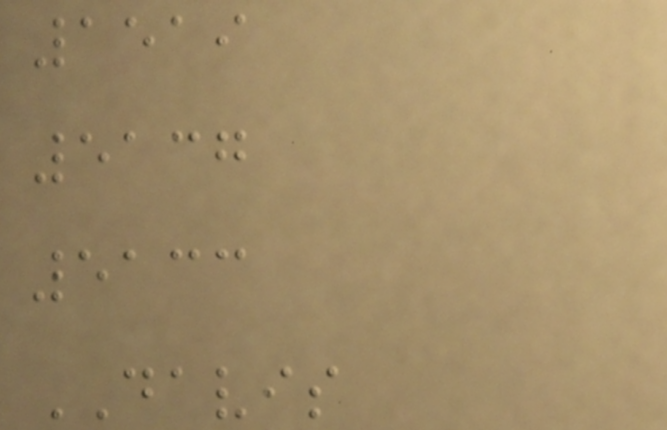1519
5137
5133
DAVIS
